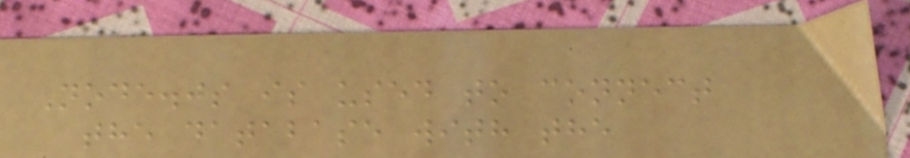Node.js is used to connect
the database with the
